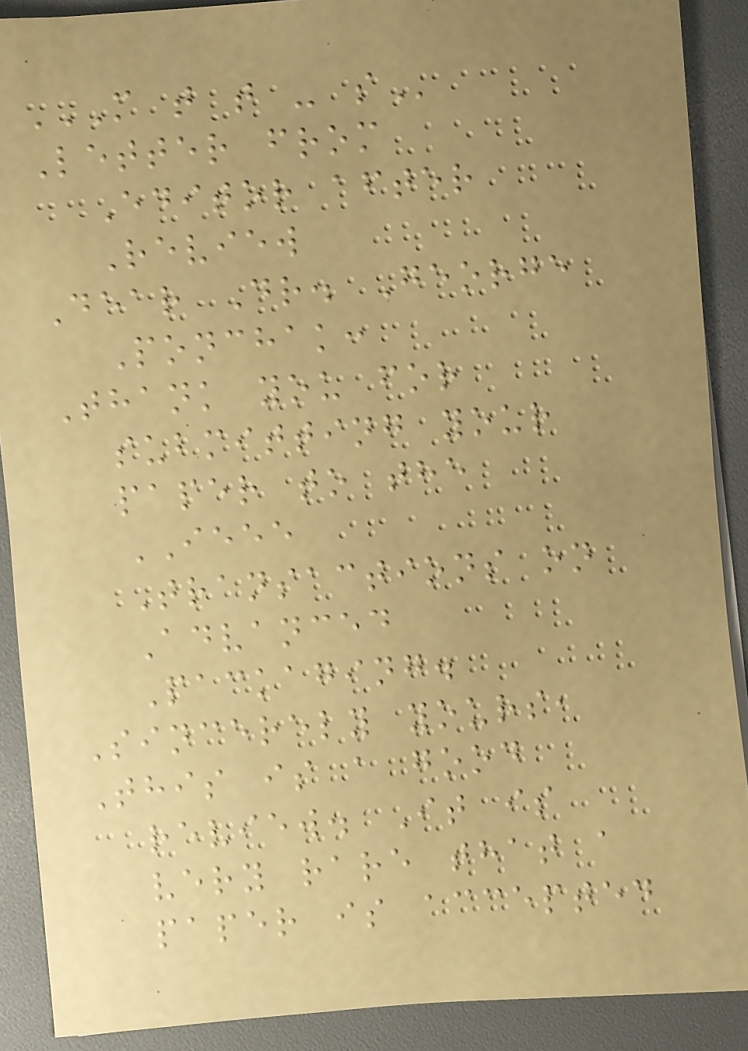M T T - S
Letter from
Editor after
Review
Dear Dr. George
Ponchak:
Thank you for
submitting your
paper to the
IEEE
Transactions on
Advanced
Packaging.
Sincerely yours,
This is a good
review. It is
very rare that a
paper is accepted
